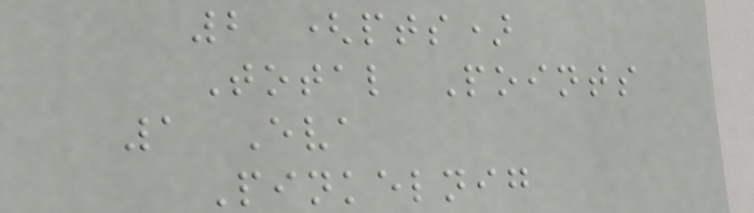2 (pts)
Total Points
1 Eva
Pinkelnig
